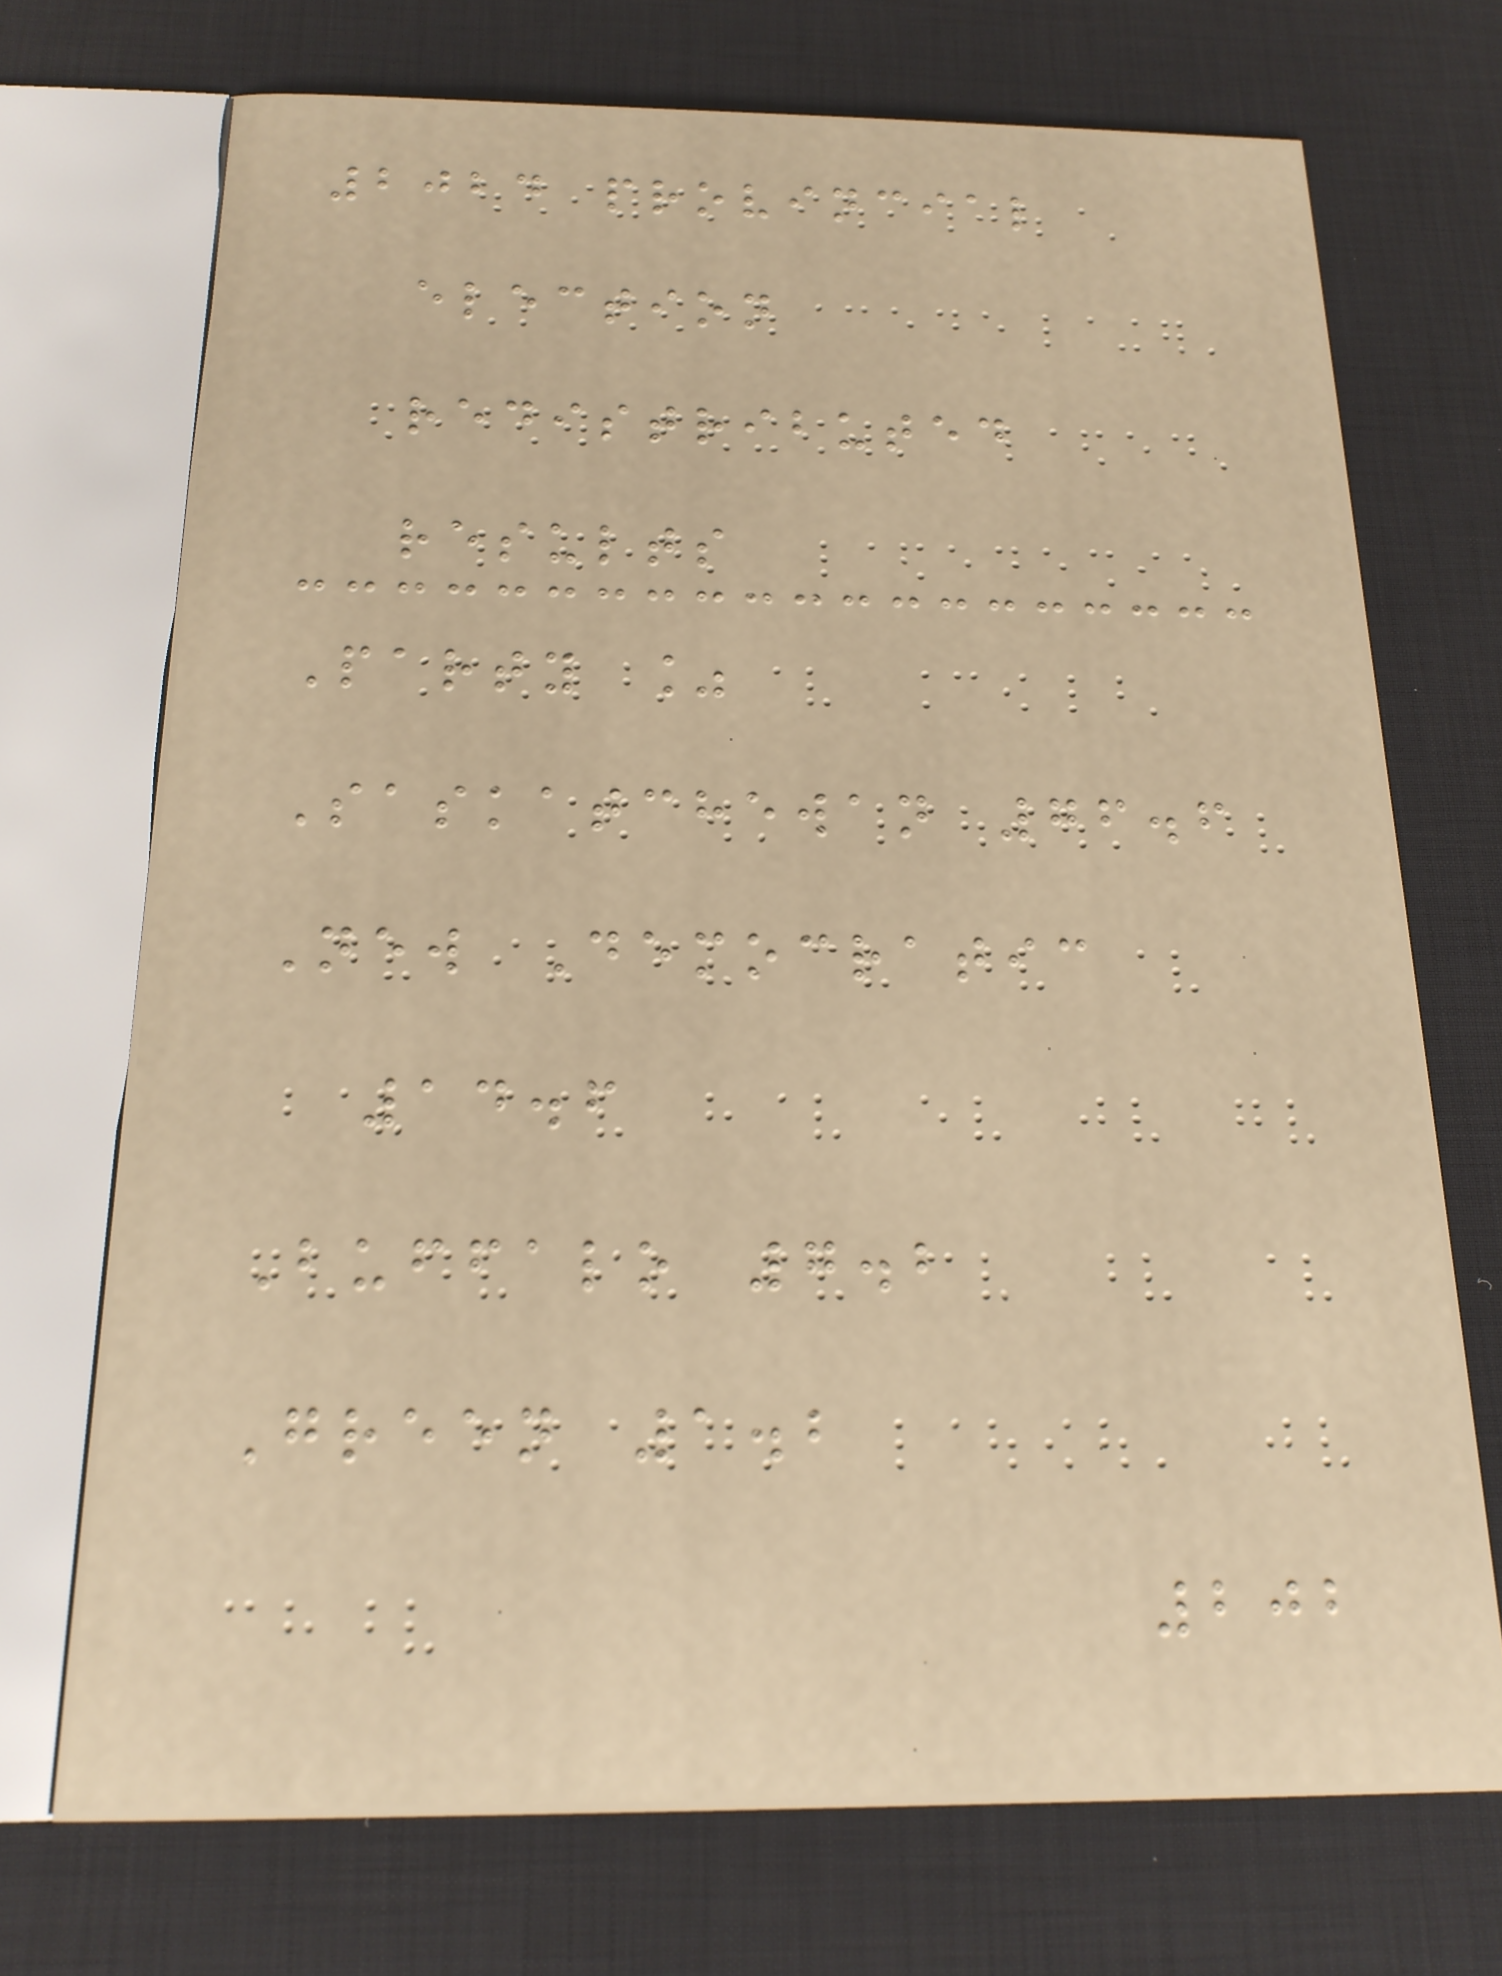2024 provincial
election
redistributed
results
Party %
Saskatchewan 76.6
New Democratic
14.6
Buffalo 7.2
Green 1.2
202
